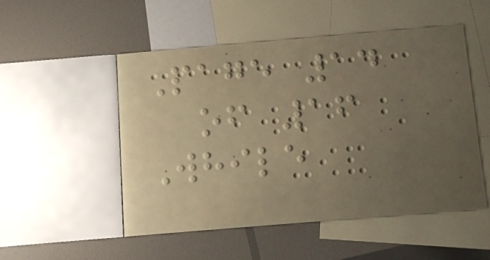Page 14
of 16
While
